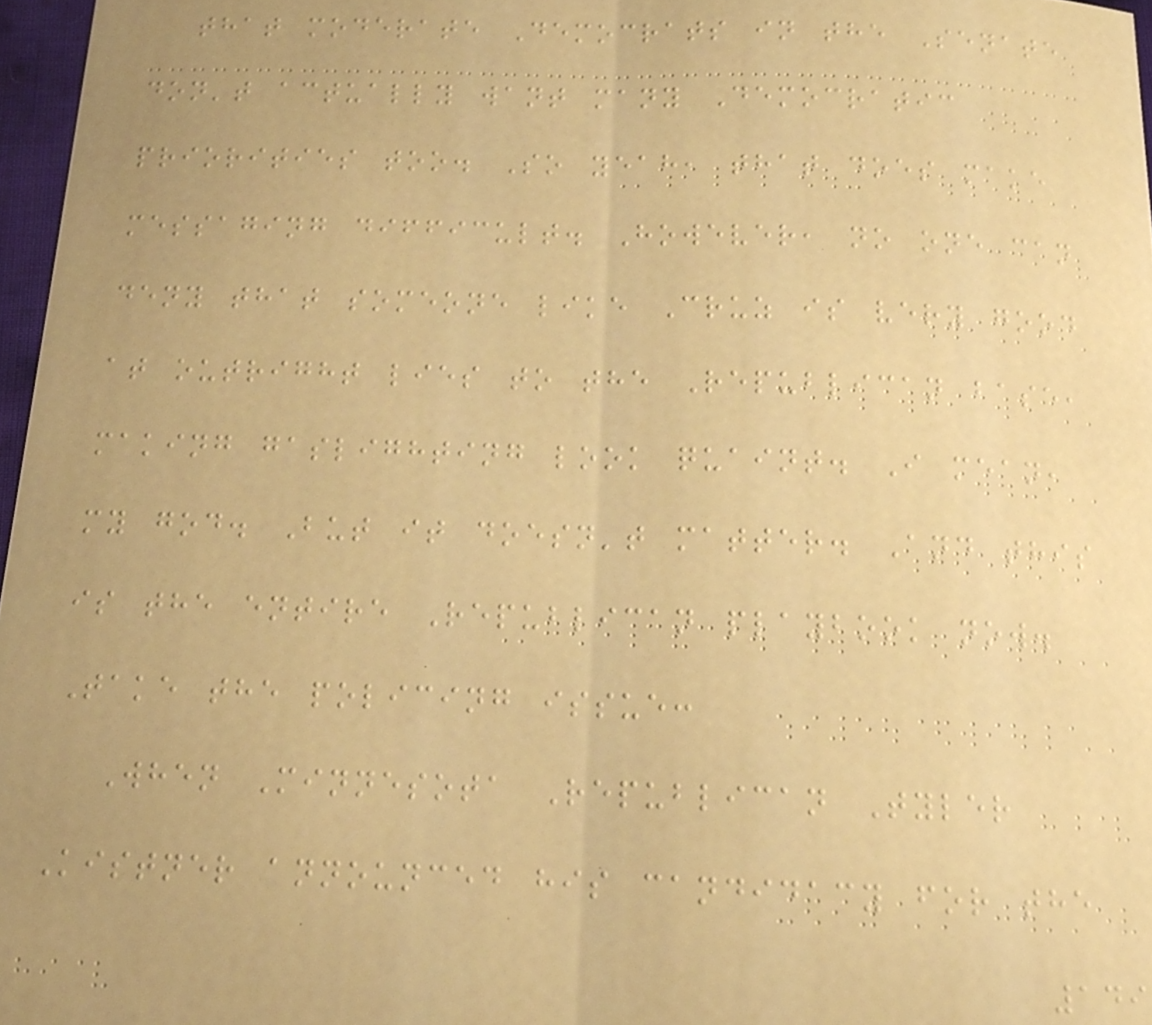that moderate Democrats in the Senate
don't actually want many Democratic
priorities too. So yeah, that does make
messaging difficult. However, no one can
deny that someone like Cruz is very good
at outright lies to the Republican base,
making gaslighting look quaint. I mean,
my god. But it doesn't matter. And this
is the entire Republican playbook now.
Take the policing issue:
When Minnesota Republican Tyler
Kistner announced his candidacy for the
149
